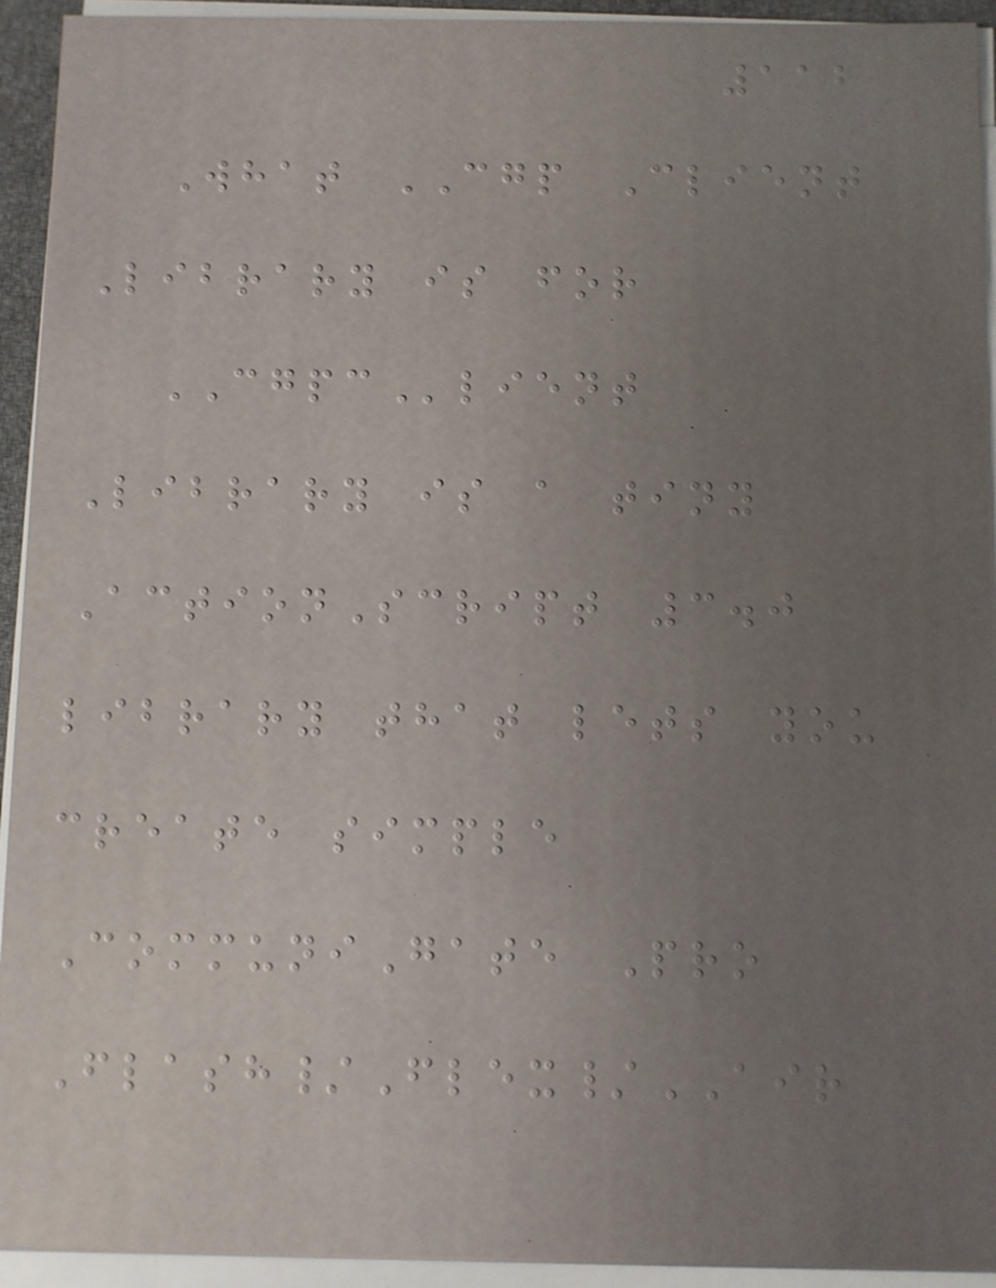112
What CGP Client
Library is for
CGPClient
Library is a tiny
ActionScript 3.0
library that lets you
create simple
CommuniGate Pro
Flash/Flex/AIR
